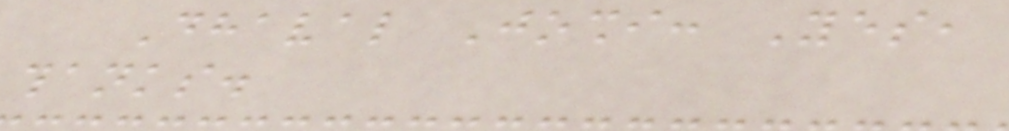Dhaval Joshi: Yes,
thanks.
